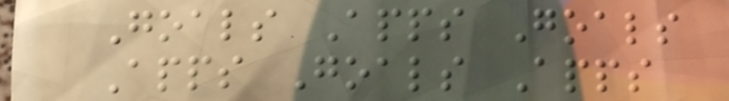Goals Apps Goals
Apps Goals Apps
